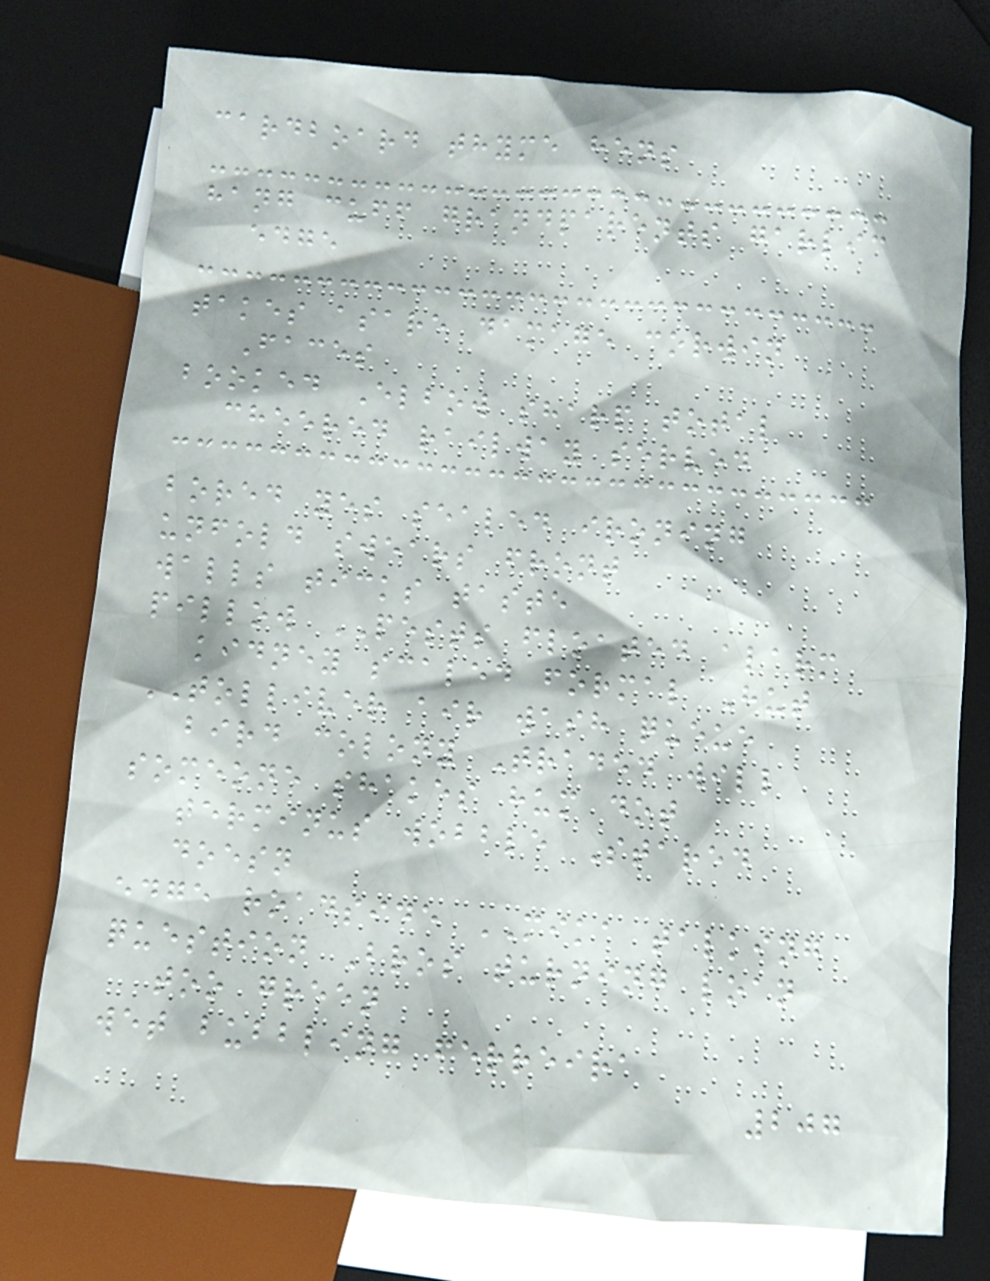cardboard thyme hens
hang cuff grandparents garlic
edge
takes asare damage corwin
Faces
booked Elbow sharp total
cheered railway served
bored yes sealed ironing
unfold swears front
walls ticks taste
pillow PESTS floated alarm
kidney scaled formal Hut
TOLLIVER air wash queue
bird colony Traded will
someone shakes hum dot
terminus wobble Stared
doesn
edge roadside MIKA talking
question Bros turning loan
too green
wet bubbling ferreira
207
